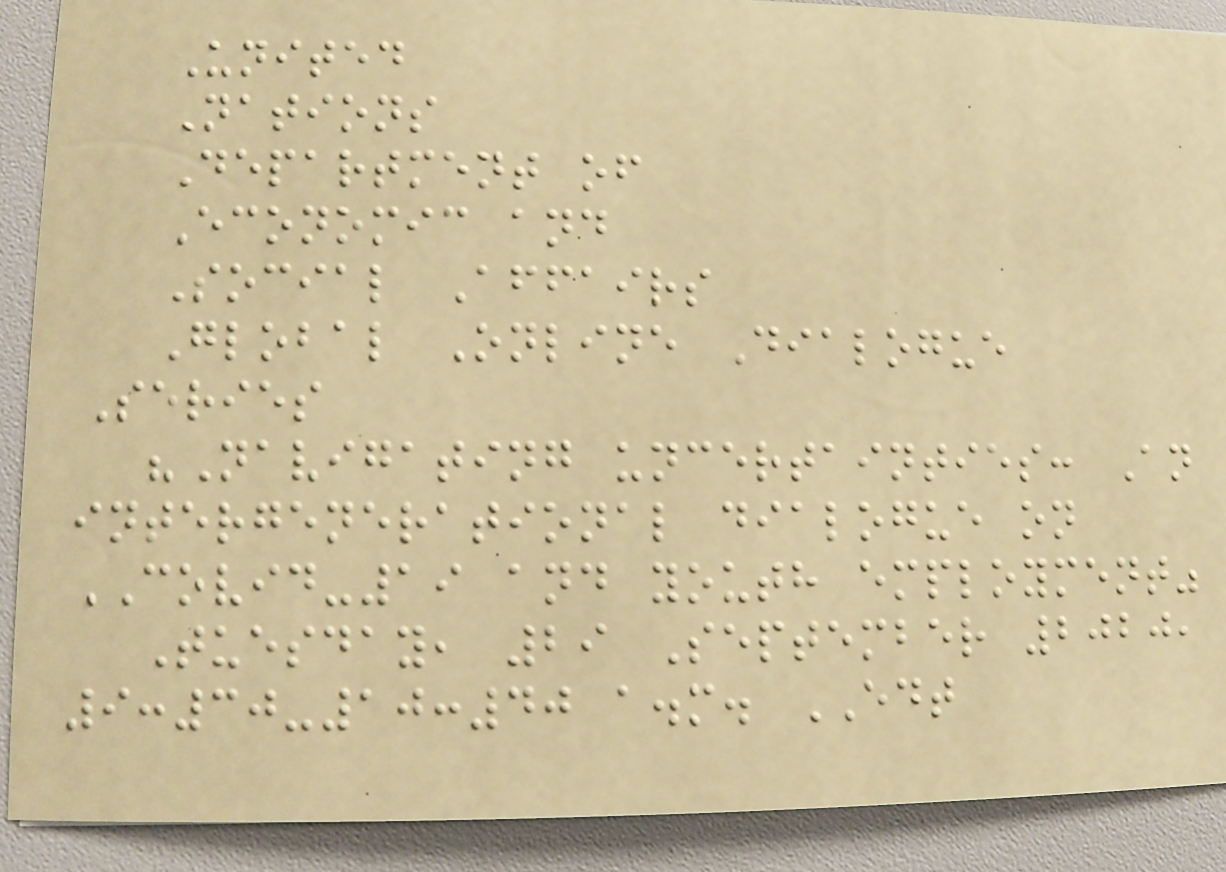United
Nations
Department of
Economic and
Social Affairs
Global Online Dialogue
Series
"Navigating uncertainties: An
intergenerational dialogue on
COVID-19 and youth employment"
Tuesday, 29 September 2020,
9:30-10:40 a.m. EDT
